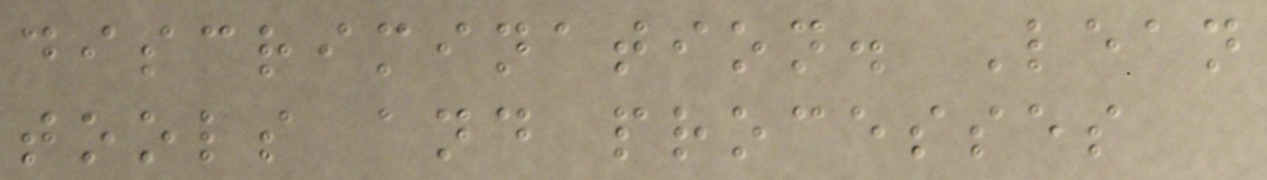discrimination. Lean
tools and processes
